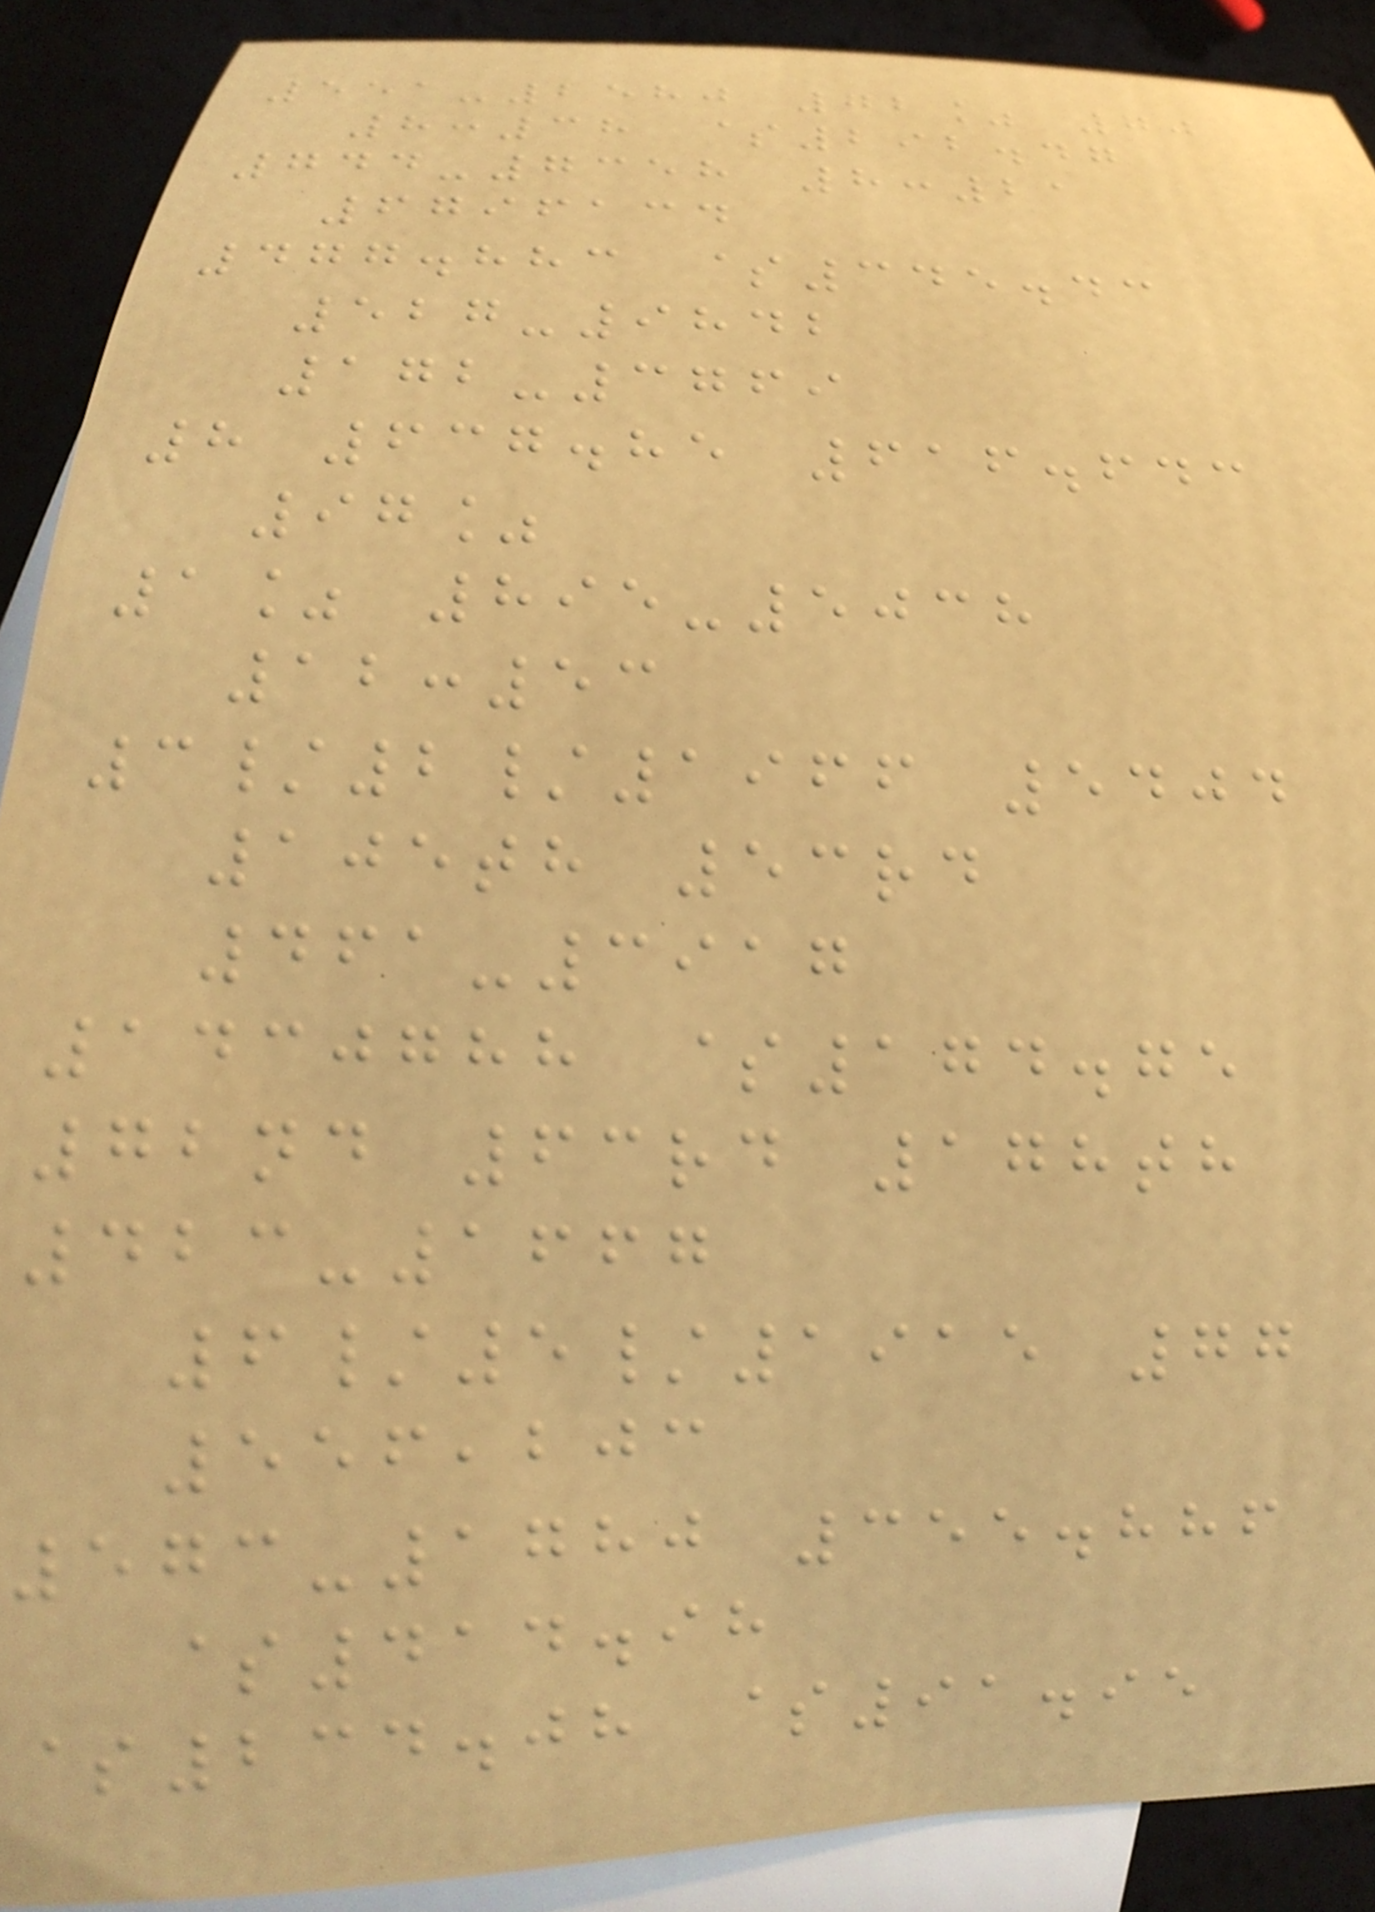551-2580 72% 70
8:38 $292.47
744-7358 8:21
6796134
477.883 $345.43
527-9842
172-3769
8 637.85 616.643
97%
1% 895-5038
12:53
3/2/1966 5404
105th 53rd
461-3917
1430788 $174.75
72nd 63rd 178th
423-1667
6/5/1915 77
556,203
573-1780 355.886
$414.98
$234.08 $91.95
